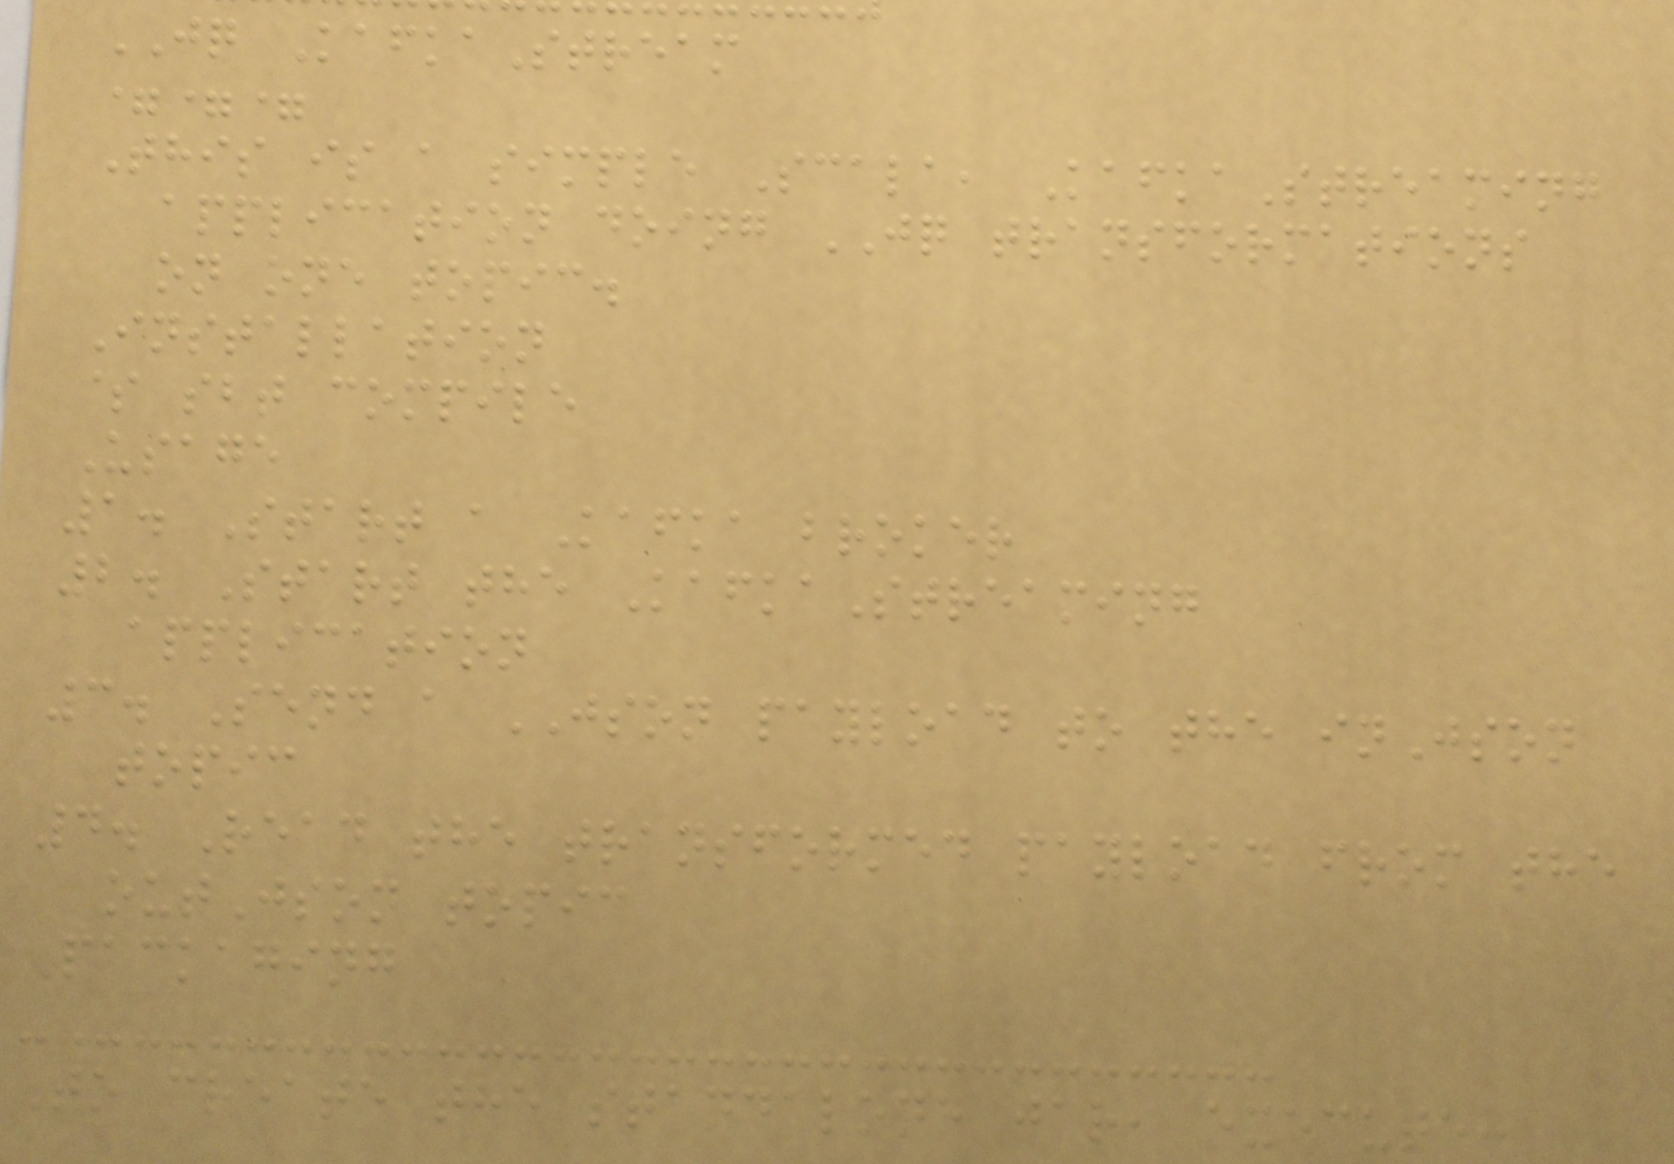JQ KafkaStream
===
This is a simple Scala, KafkaStreaming
application doing JQ transformations
on one topic.
Installation
$ sbt compile
Usage
1. Start a Kafka broker
2. Start the KafkaStreaming
application
3. Send a JSON payload to the inJson
topic
4. Read the transformed payload from the
outJson topic
Packaging
To create the standalone jar, execute:
